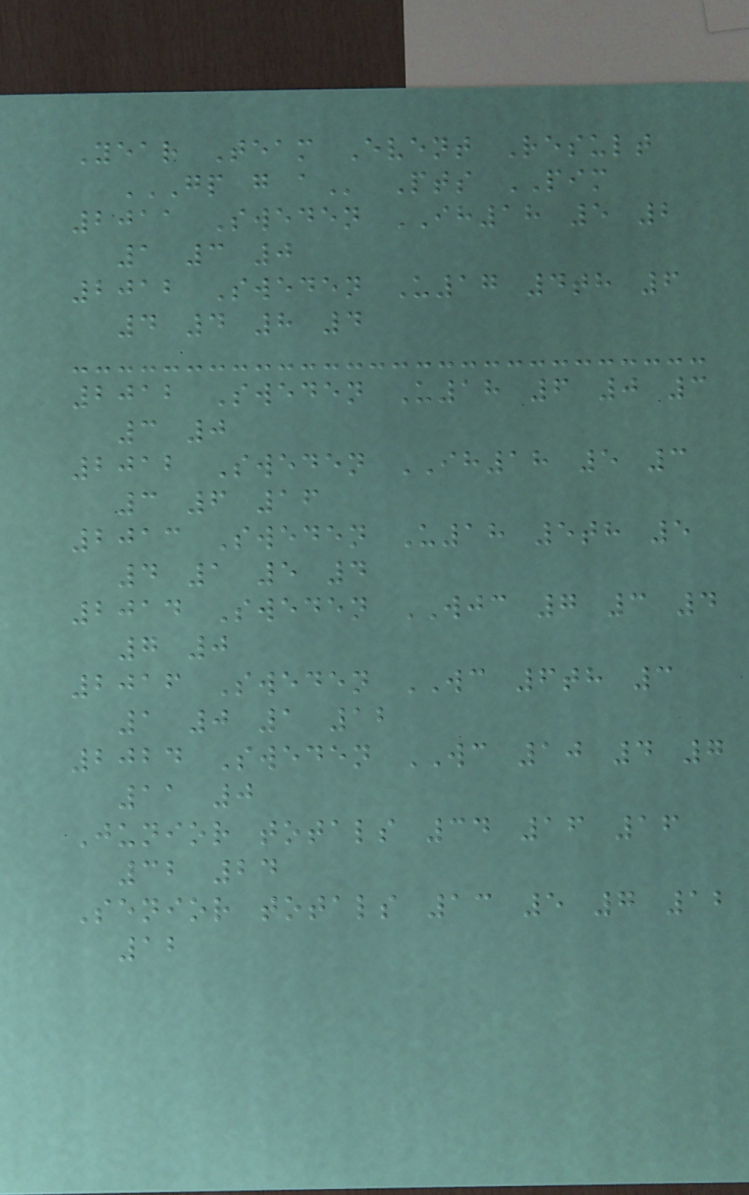Year Team Event Result
GP G A Pts PIM
2011 Sweden IH18 5 2
1 3 0
2012 Sweden U17 4th 6
4 4 8 4
2012 Sweden U18 6 0 3
3 0
2012 Sweden IH18 5 3
3 6 16
2013 Sweden U18 5th 5
4 1 5 4
2014 Sweden WJC 7 3 4
7 0
2016 Sweden WC 6th 3
1 0 1 12
2024 Sweden WC 10 4 7
11 0
Junior totals 34 16 16
32 24
Senior totals 13 5 7 12
12
